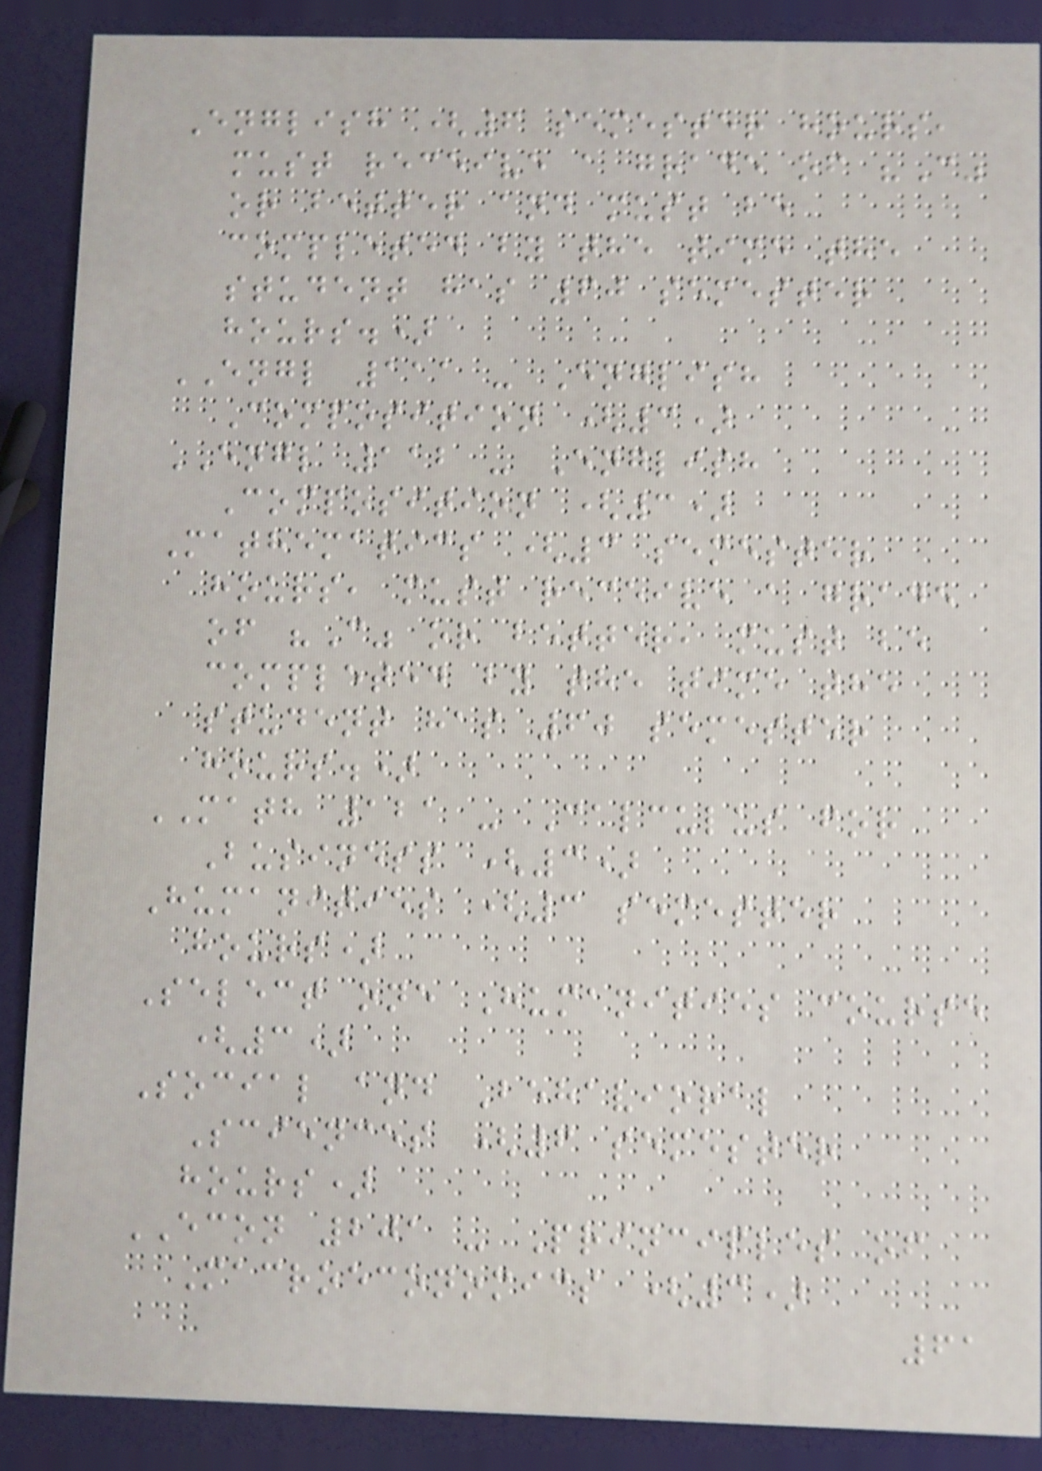English (6 semester hours,
must receive a grade of "C"
or better and must be
completed by the time the
student has 60 semester
hours.)
ENGL 111 - English
Composition (3)
ENGL 112 - English
Composition (3)
Mathematics (3 semester
hours, must receive a grade
of "C" or better, must be
completed by the time the
student has 60 semester
hours.)
MATH 121 - Calculus for
Business (3)
Humanities (3 semester
hours)
Select one Humanities course
(3)
Social and Behavioral
Sciences (6 semester
hours)
ECON 201 - Principles of
Macroeconomics (3)
61
